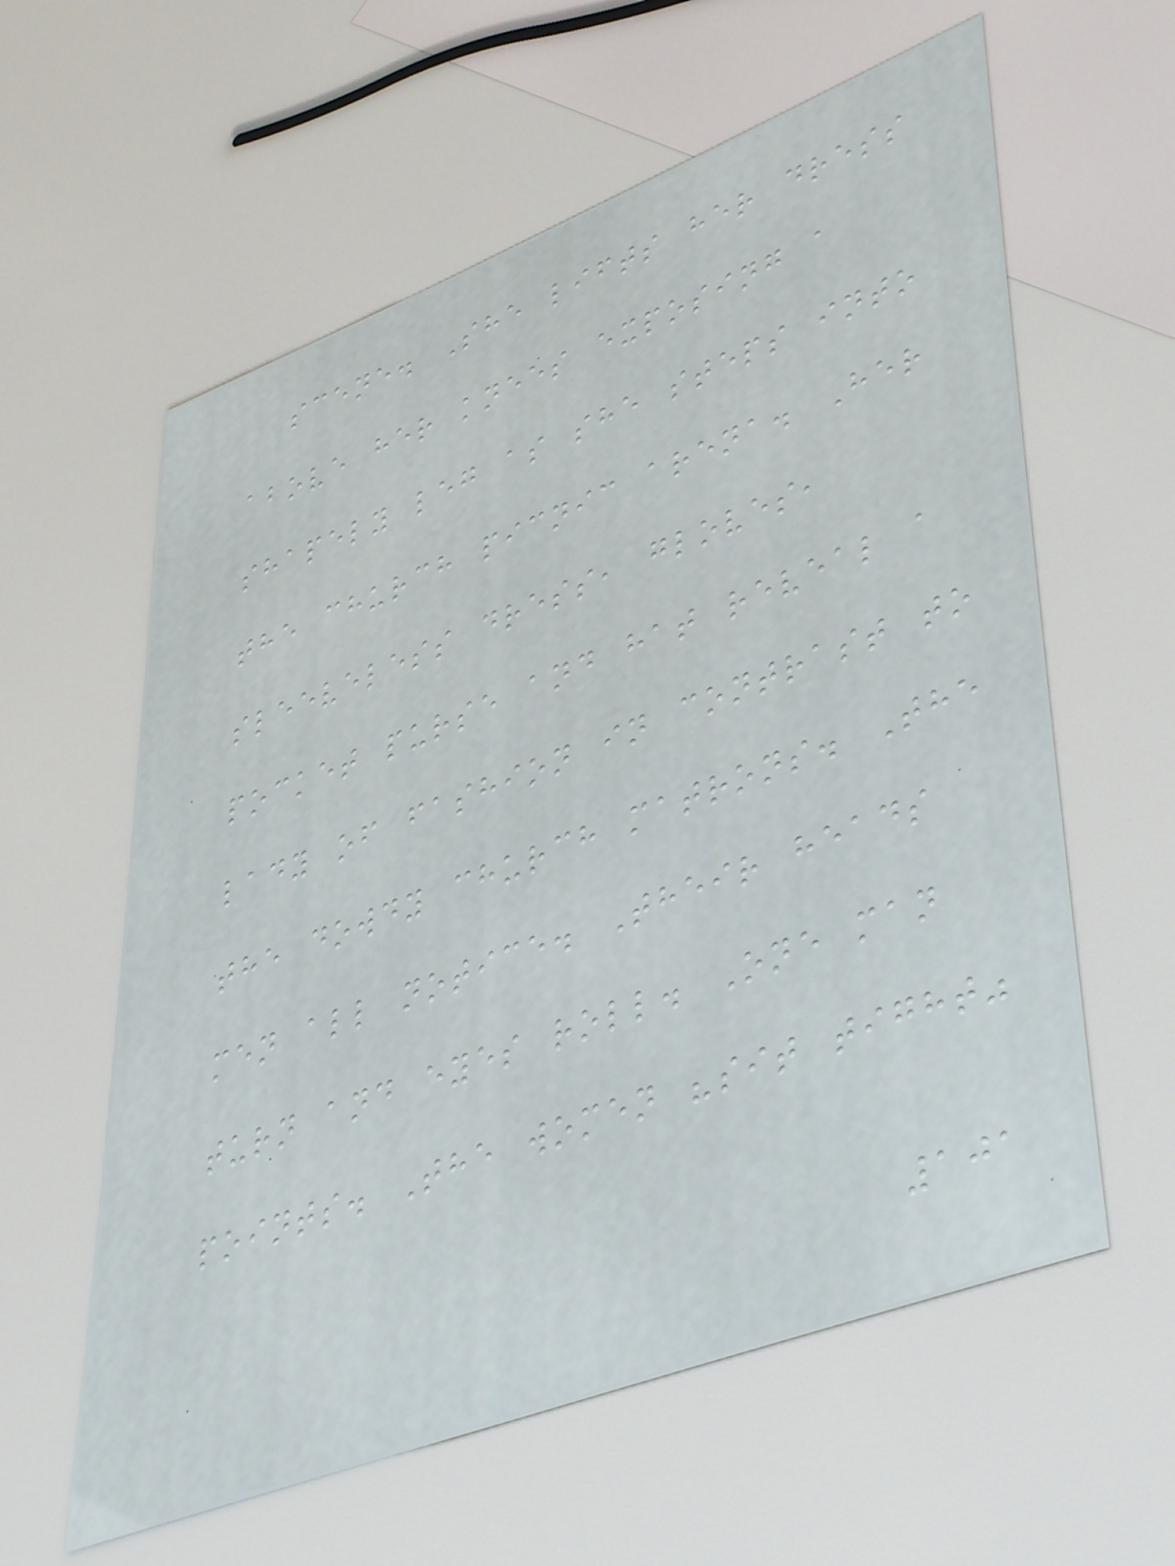scene. She lifts her dress
above her knees exposing a
shapely leg as she steps into
the church picnic arena. Her
sleeveless dress, gloves,
pocket purse and hat reveal a
lady of fashion in contrast to
the dowdy church matrons. The
men all notice. Their heads
turn and eyes roll. One man
points. The women "sit tight"
101
